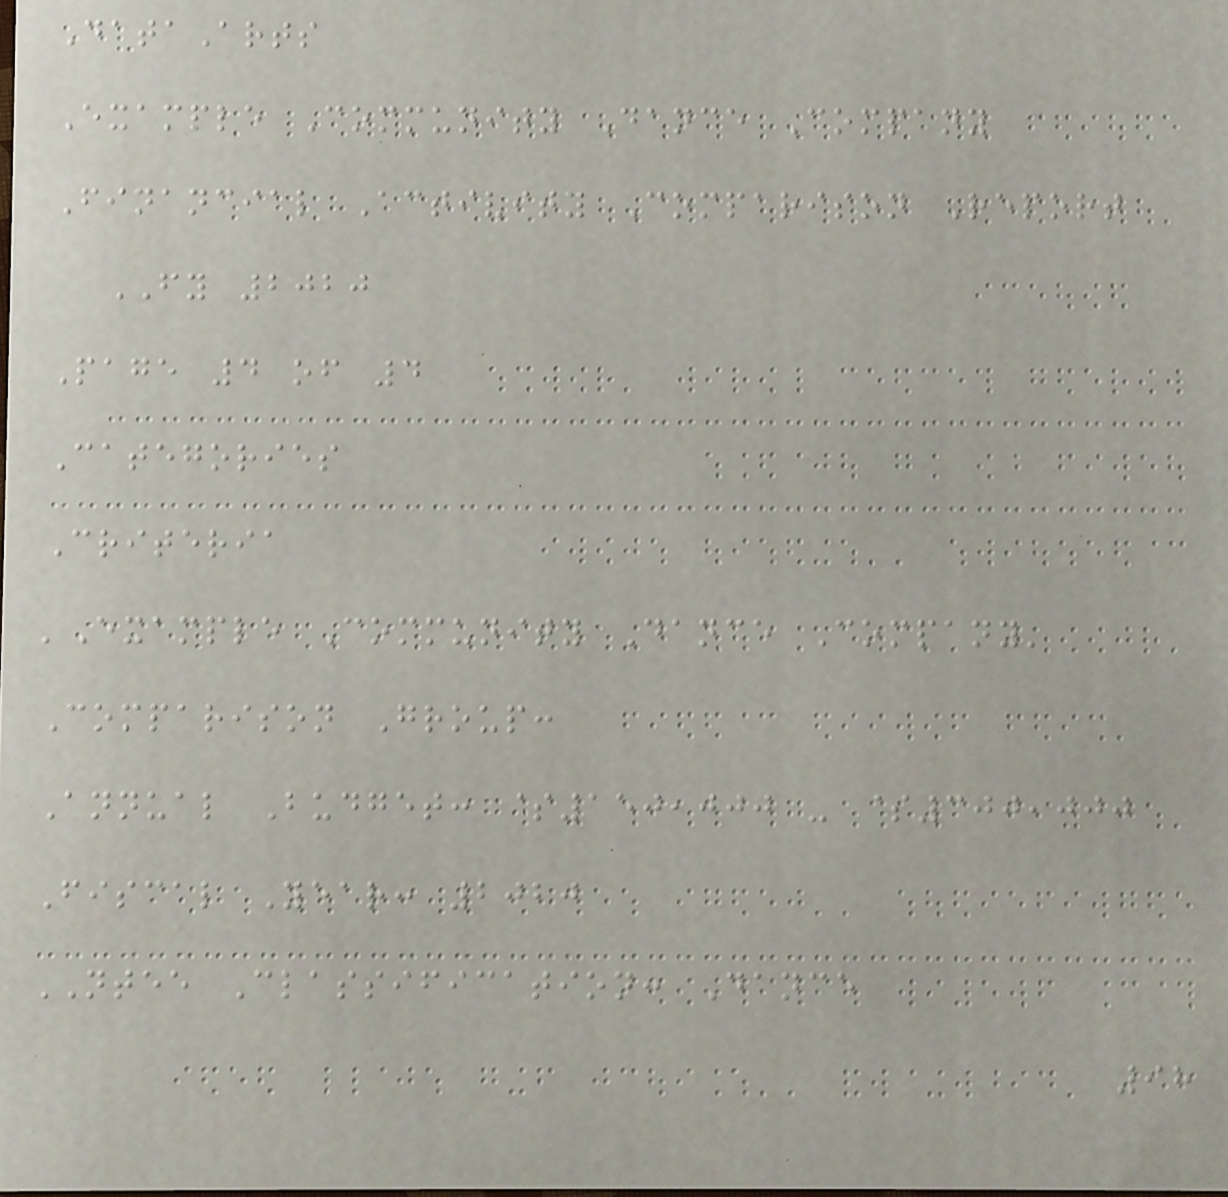DataArts
Example Community Dance Company
Financial Activity Comparison Report
FY 2020
Page 4 of 4
Categories
Criteria
'Example Community Dance Company'
Comparison Group:
Annual Budget: $150,000 - $300,000
Fiscal Year: 2020
NTEE Classification: Dance
98
